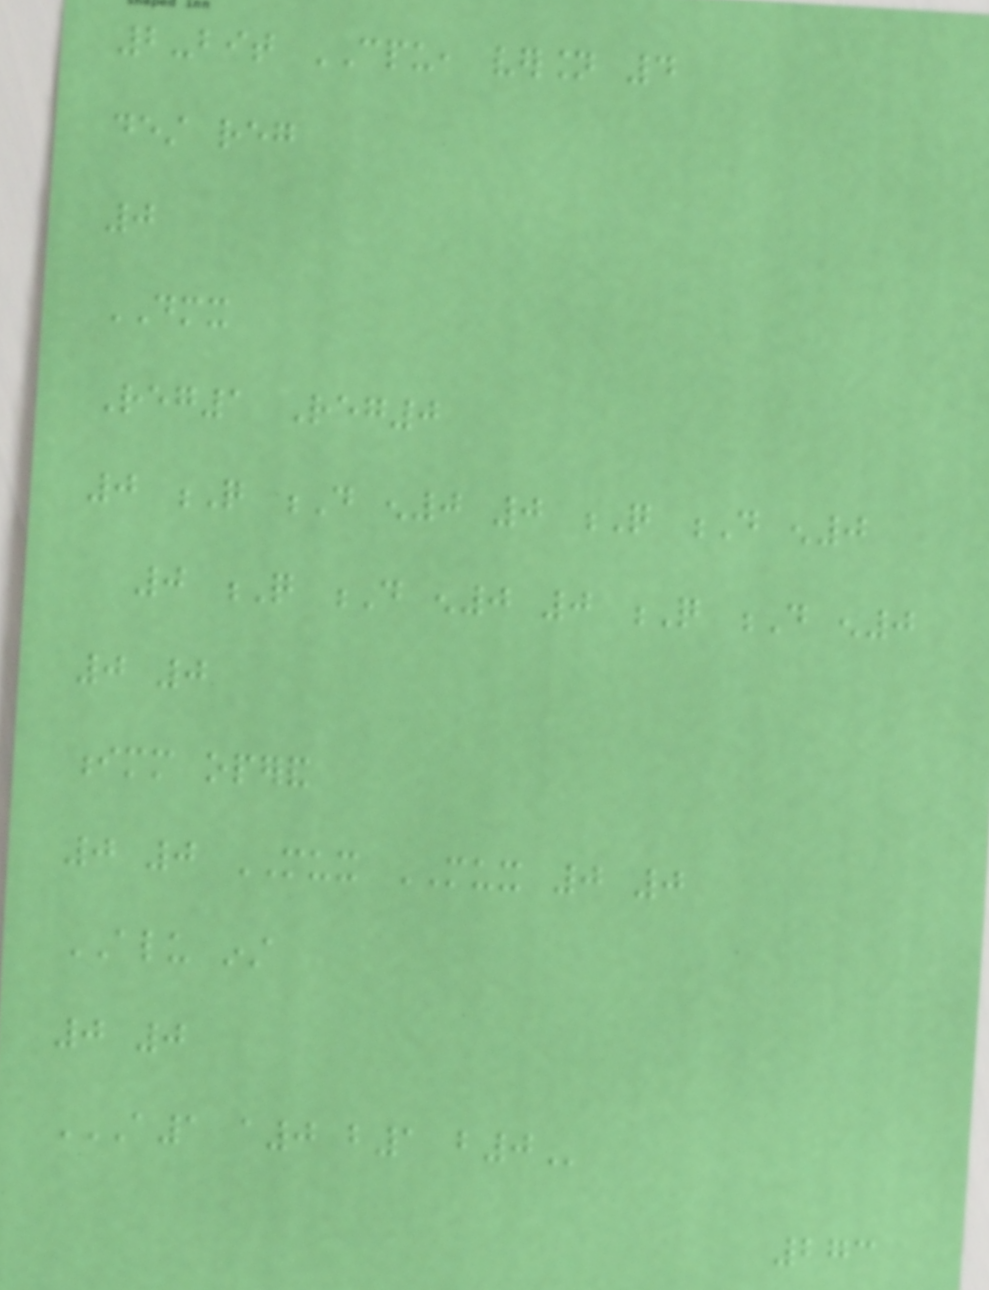2-bit CPU, version 4
dest reg
0
DMX
Reg1 Reg0
0 Q D en0 0 Q D en0
0 Q D en0 0 Q D en0
0 0
imm operand
0 0 MUX MUX 0 0
ALU inst
0 0
A1 A0 B1 B0
273
